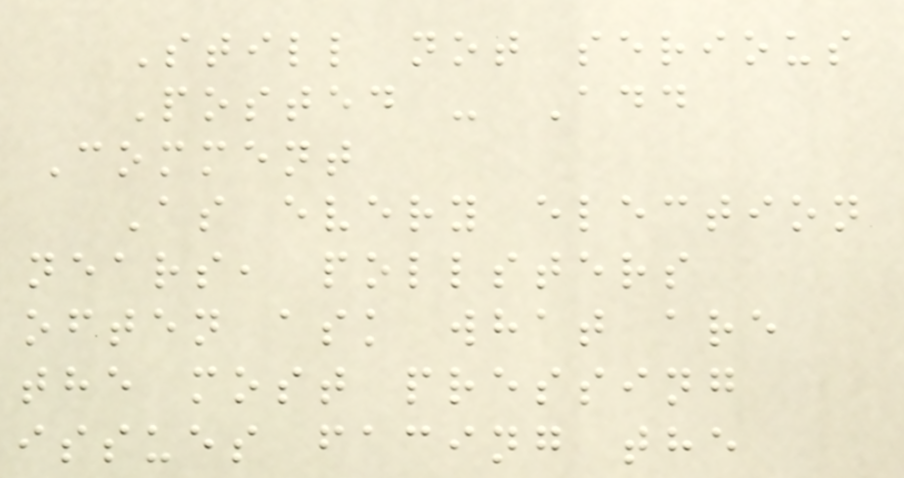Still not serious
Posted - Add
Comment
As every election
nears, pollsters
often ask what are
the most pressing
issues facing the
